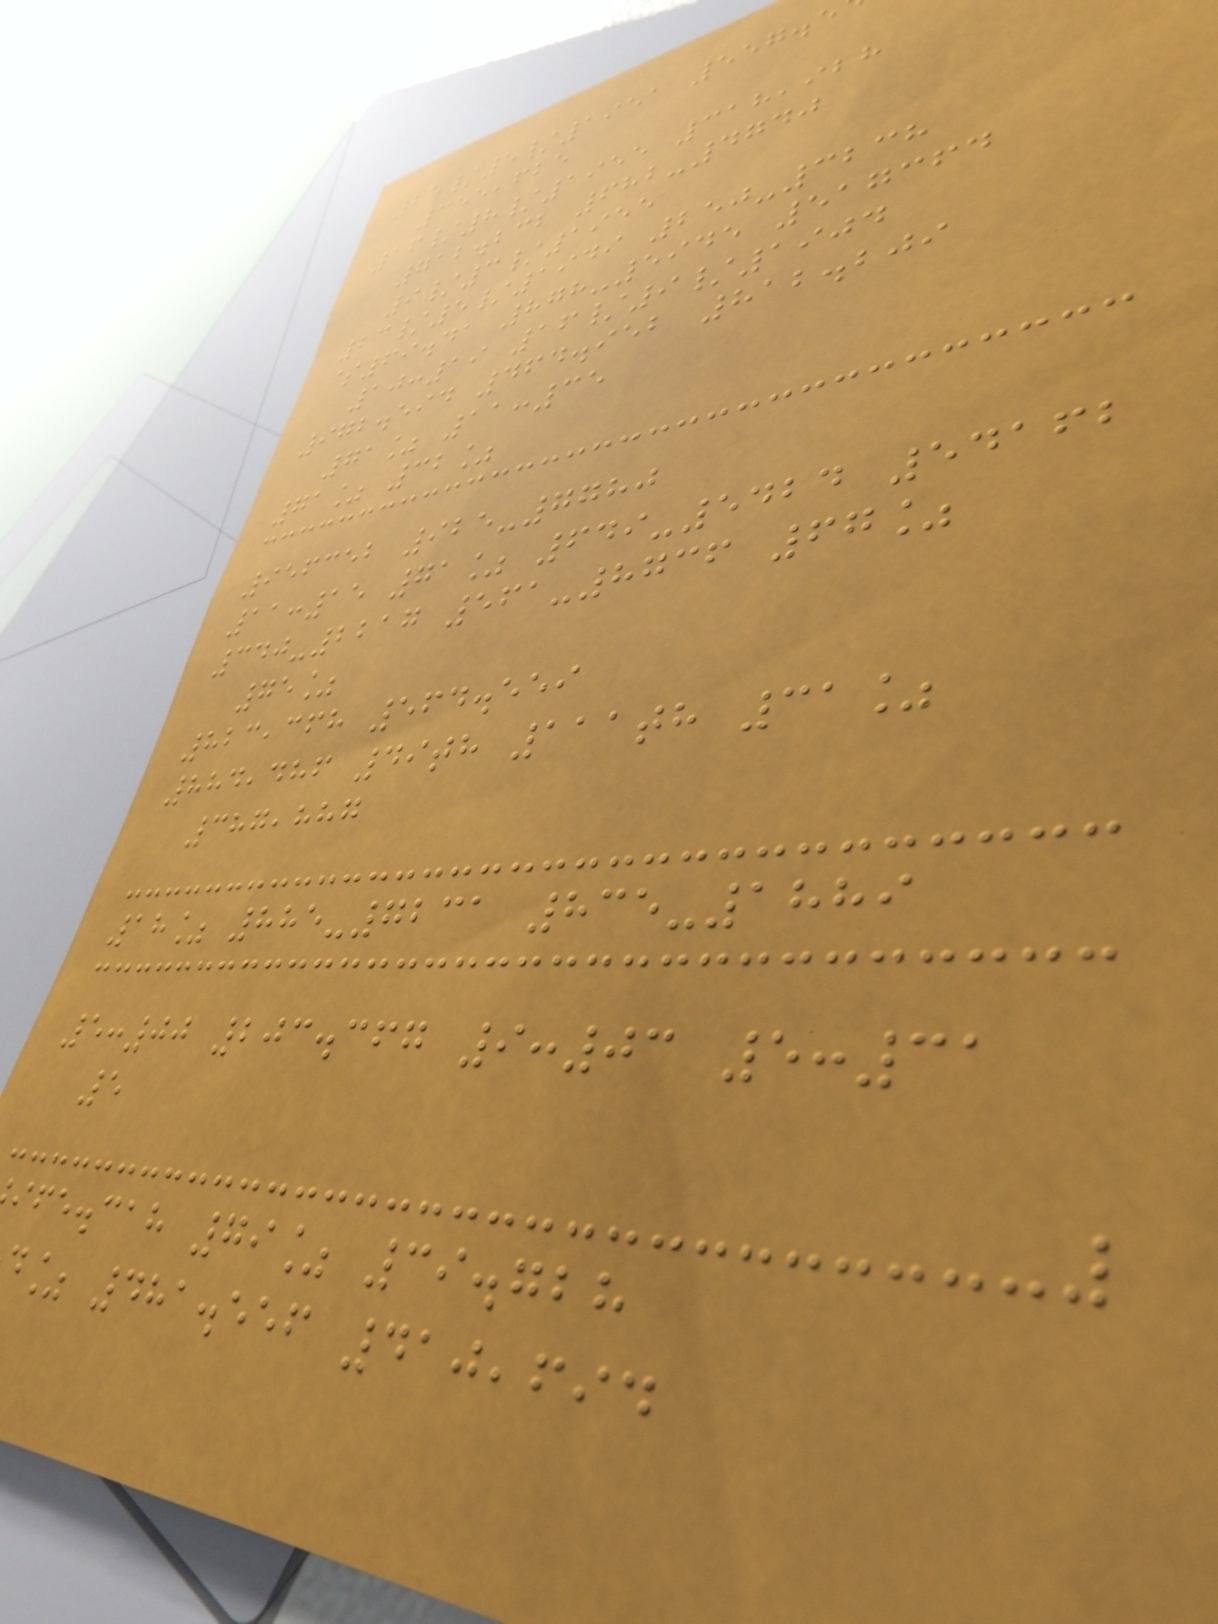25/5/1951 557.5
355,625
16/8/1955 318,928
712.232 682-4740
9/3/1955
23/5/1949 250-3238
$69.41 878-5945 517364
10:19 16/9/1904
972.594 464.952 812.209
71% 11:35
71% 32%
956352 925-7780
11:15 71% 649-5424 54162
340-2217 561-8736 67%
75%
823,368 564.559
884,486 49th 111th 31%
387,887
18% 885-7231 835-1889
5:00 203.367 9:03 5:31
5
ife.cah 79% 39.728
% 481.556 410,694
